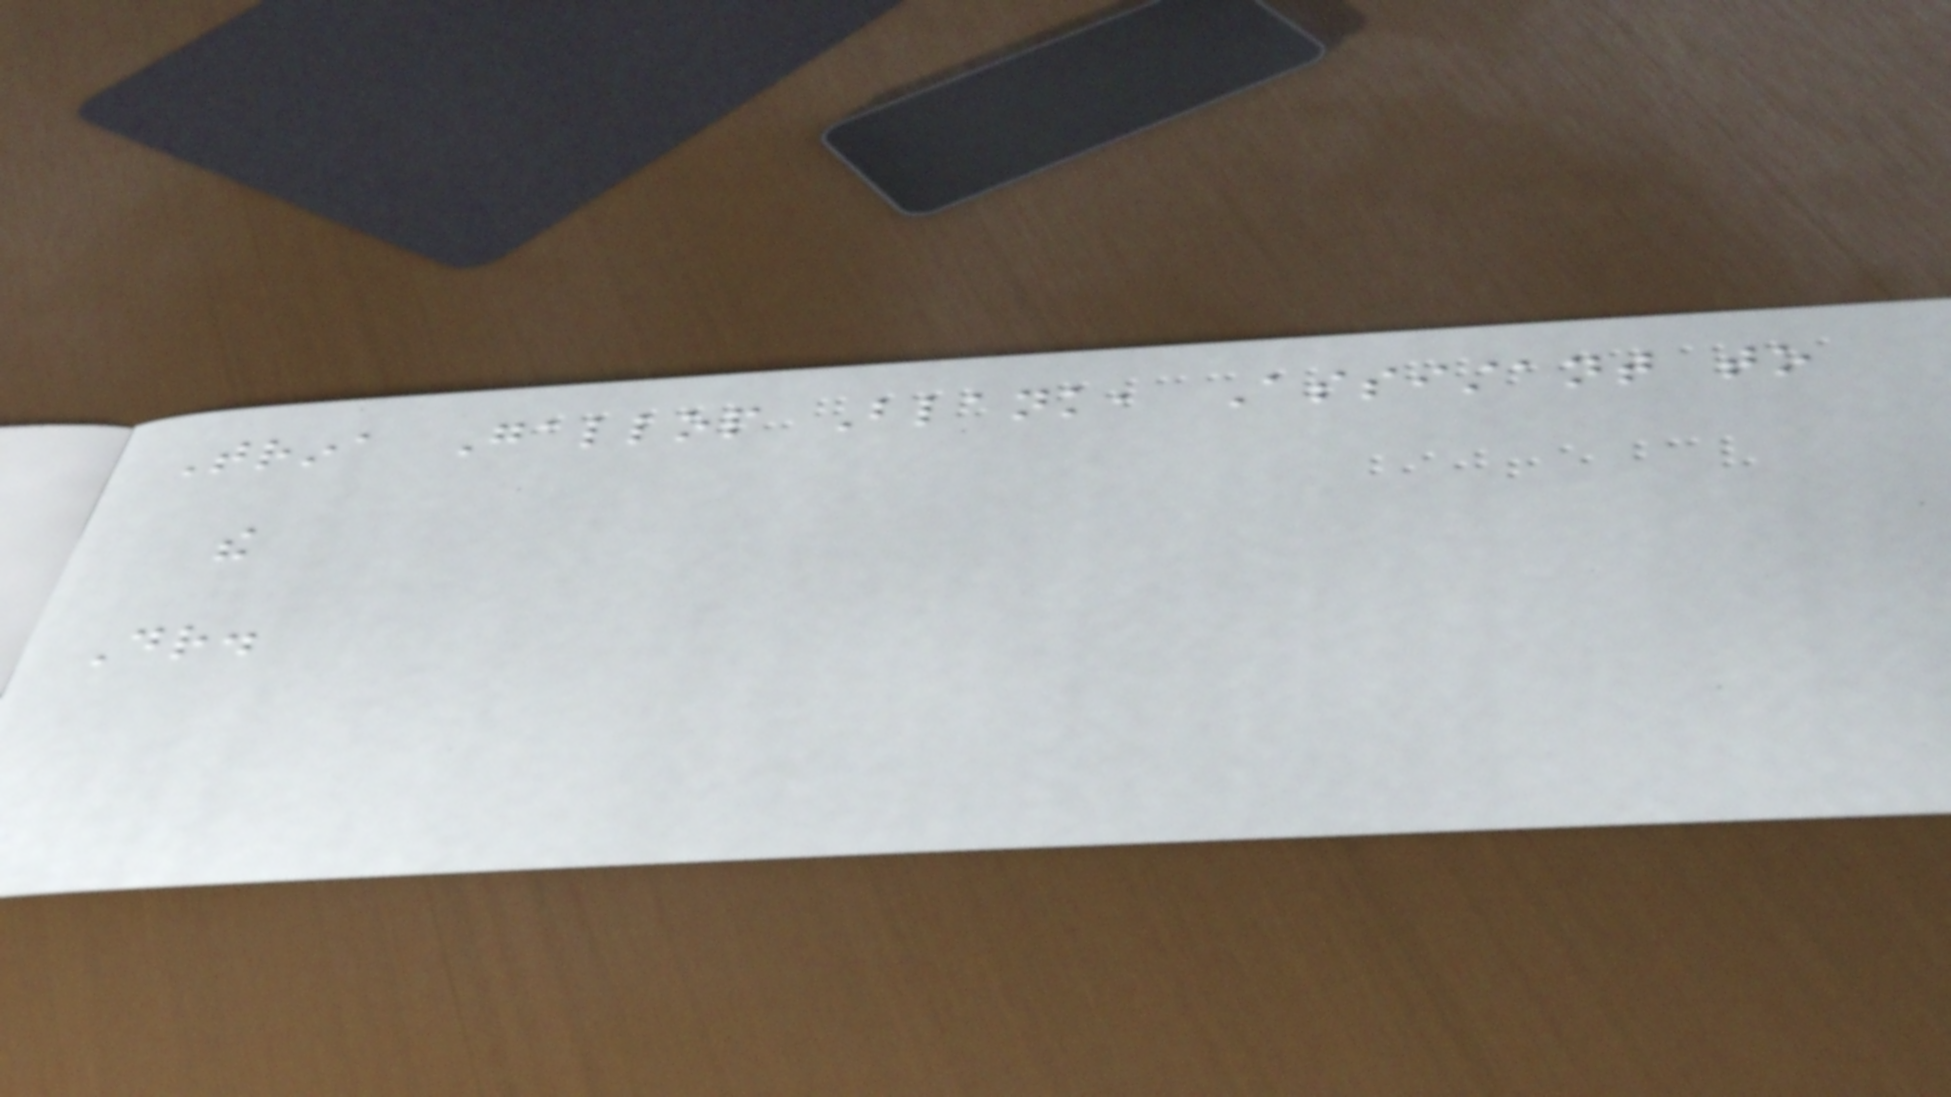Trina Gallop Blank, Assistant to
the
Dr.
